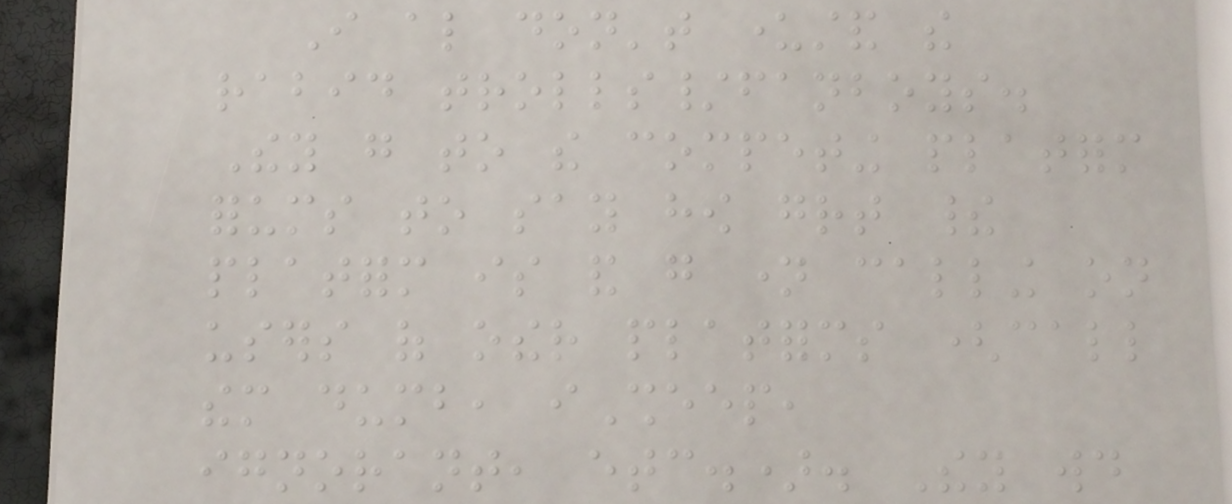I also don't understand the
rabid trolls/fanboys.
They go to the competing platform
forums to say how great their
platform is and go name calling on
users of other platforms (call
them dumb, iSheep,
ignorant, etc.). They would
